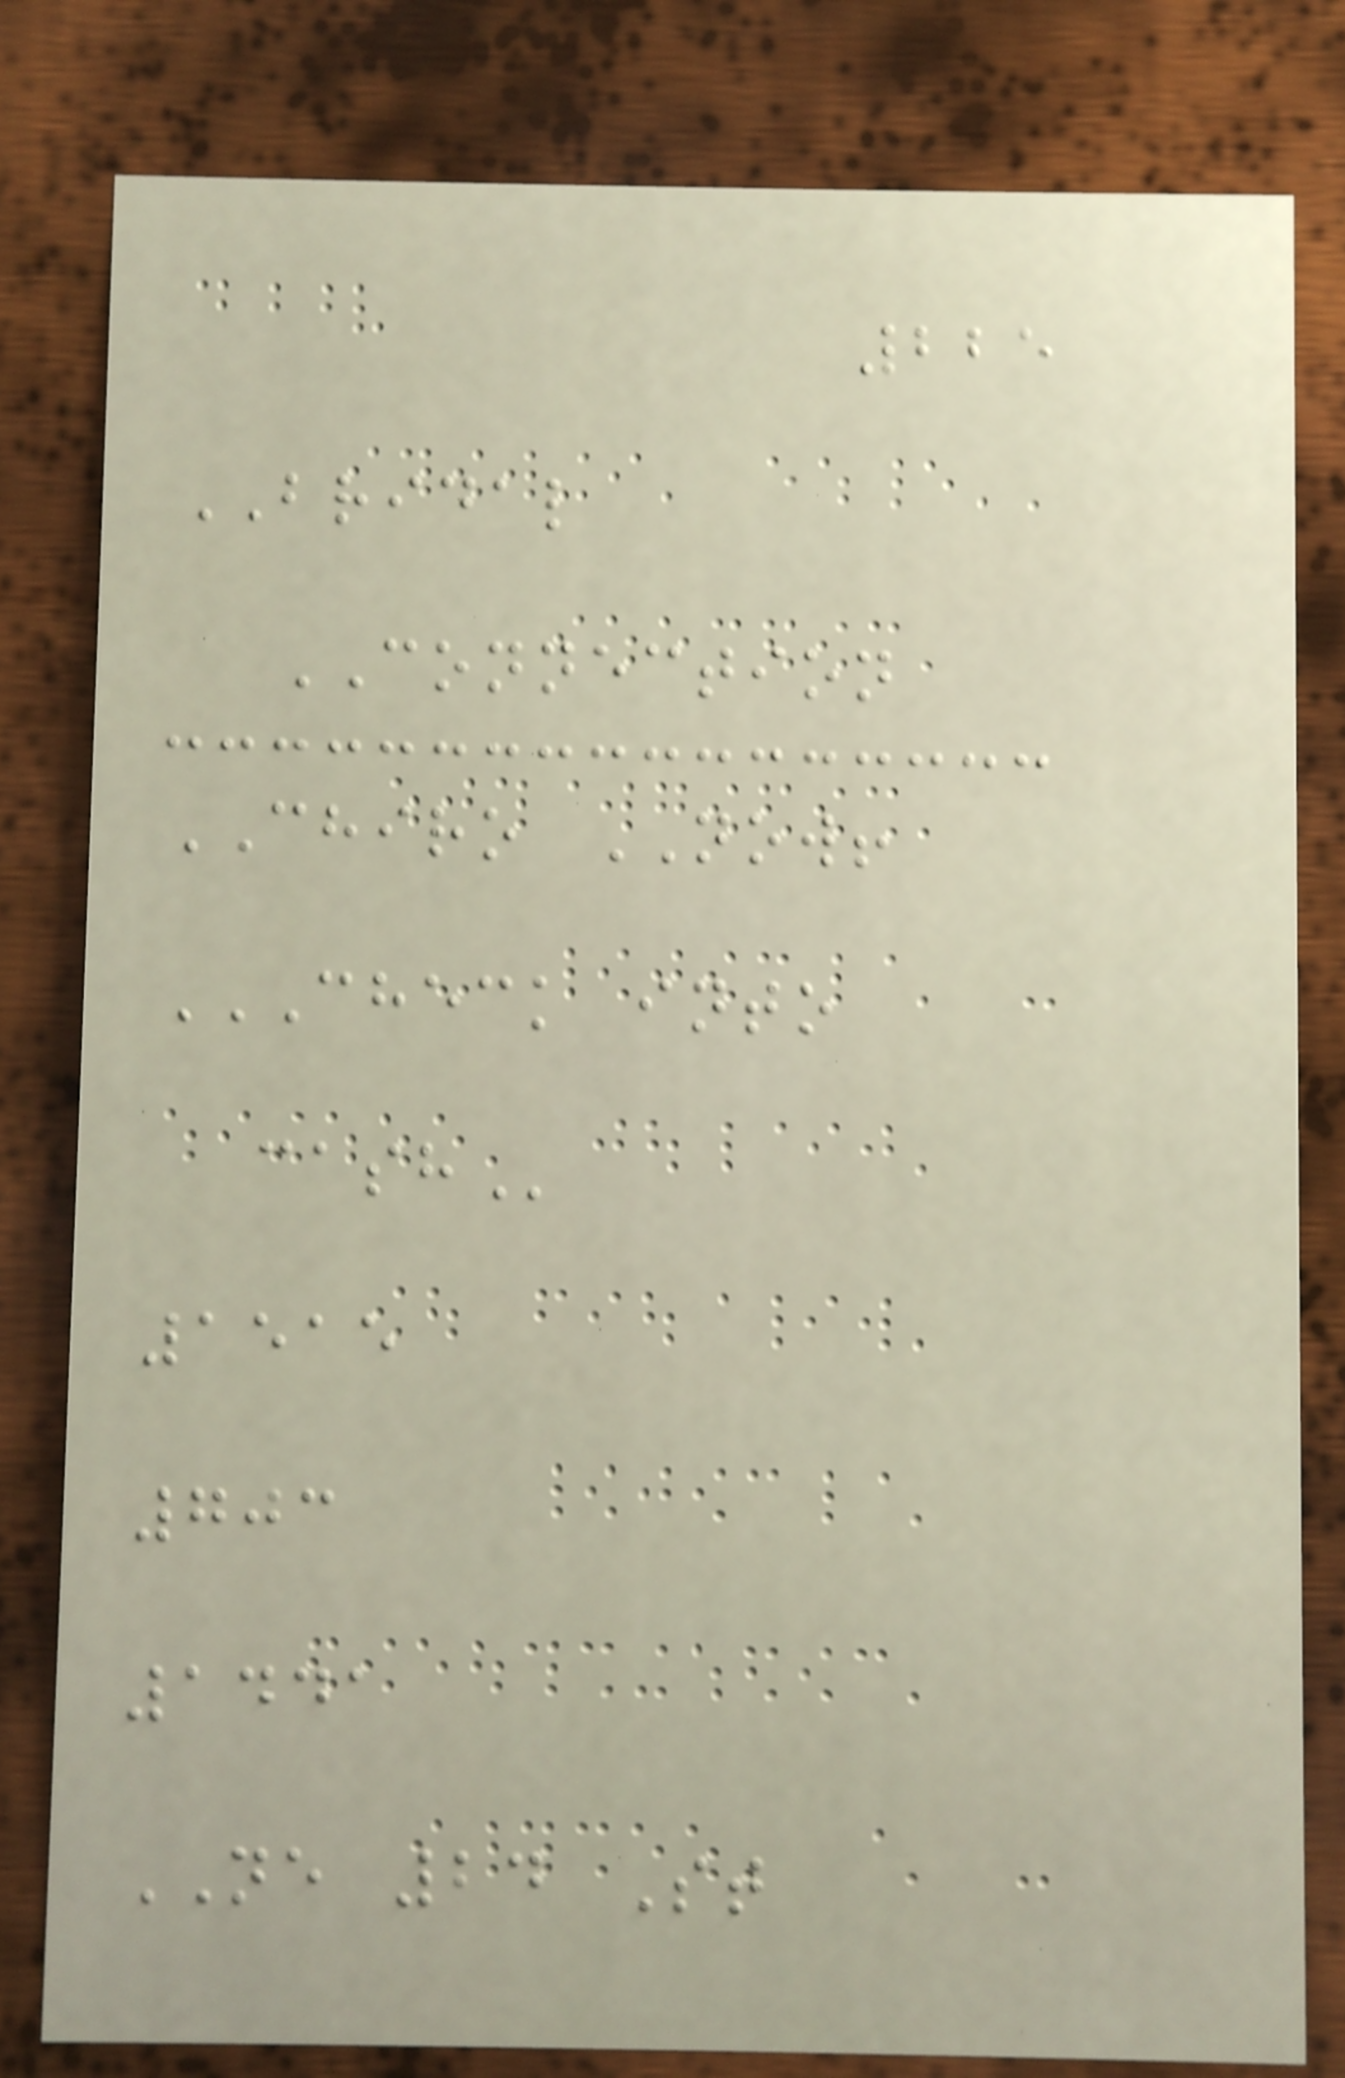225
BRIDAL
CONNECTION
CHIRO NOW!
CHECK INTO
CASH
1515
703
1441
NE 24 St
